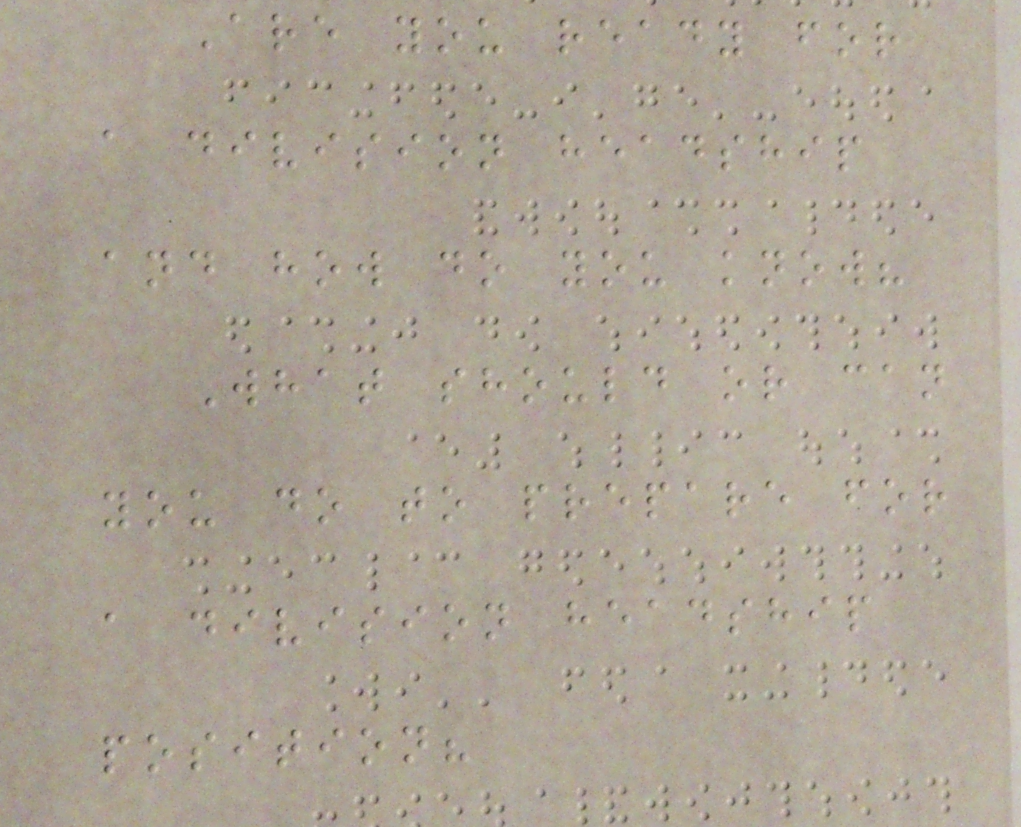Are you ready for
a division headship
and how do you know?
What should or can
you do to prepare for
a division headship
position?
